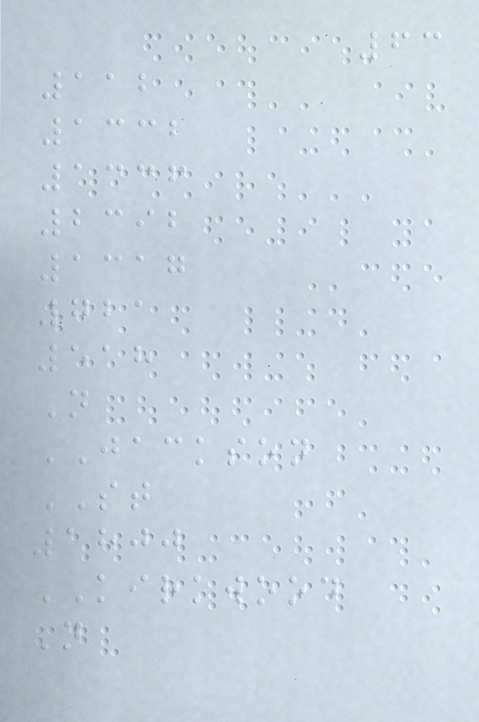63
112
1332
1336
2392
1317
721
518
N
JACKSON
ST
1800
KIRKWOOD
N
